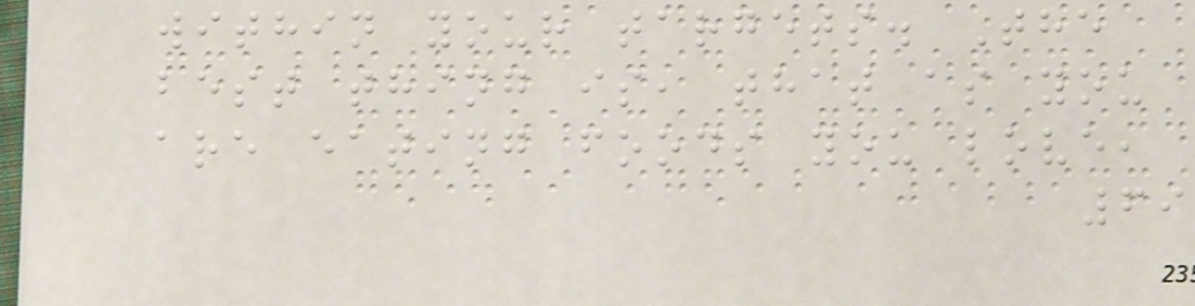within your targets. The
best thing is, that as you
are eating foods you love,
69
